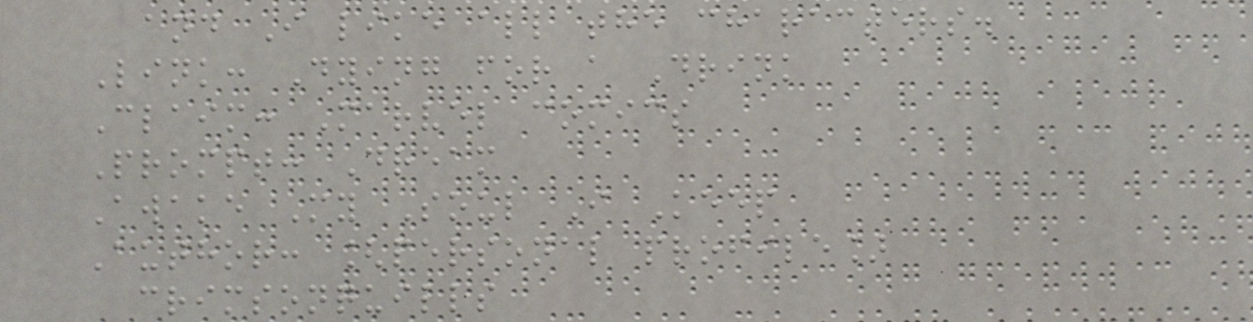and I like all the characters.
Link: Dying for a Drink
Claim: Marvel comics
Prompt: Dream
Awake My Soul I Keep
Author: [personal profile]
crimsonquills
